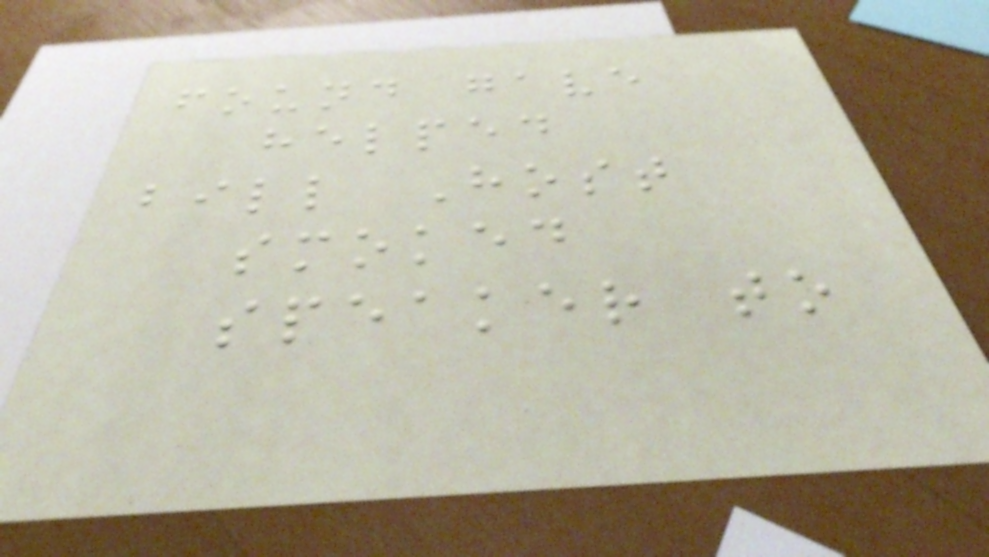found gave
helped
bill Host
smoked
speaker to
